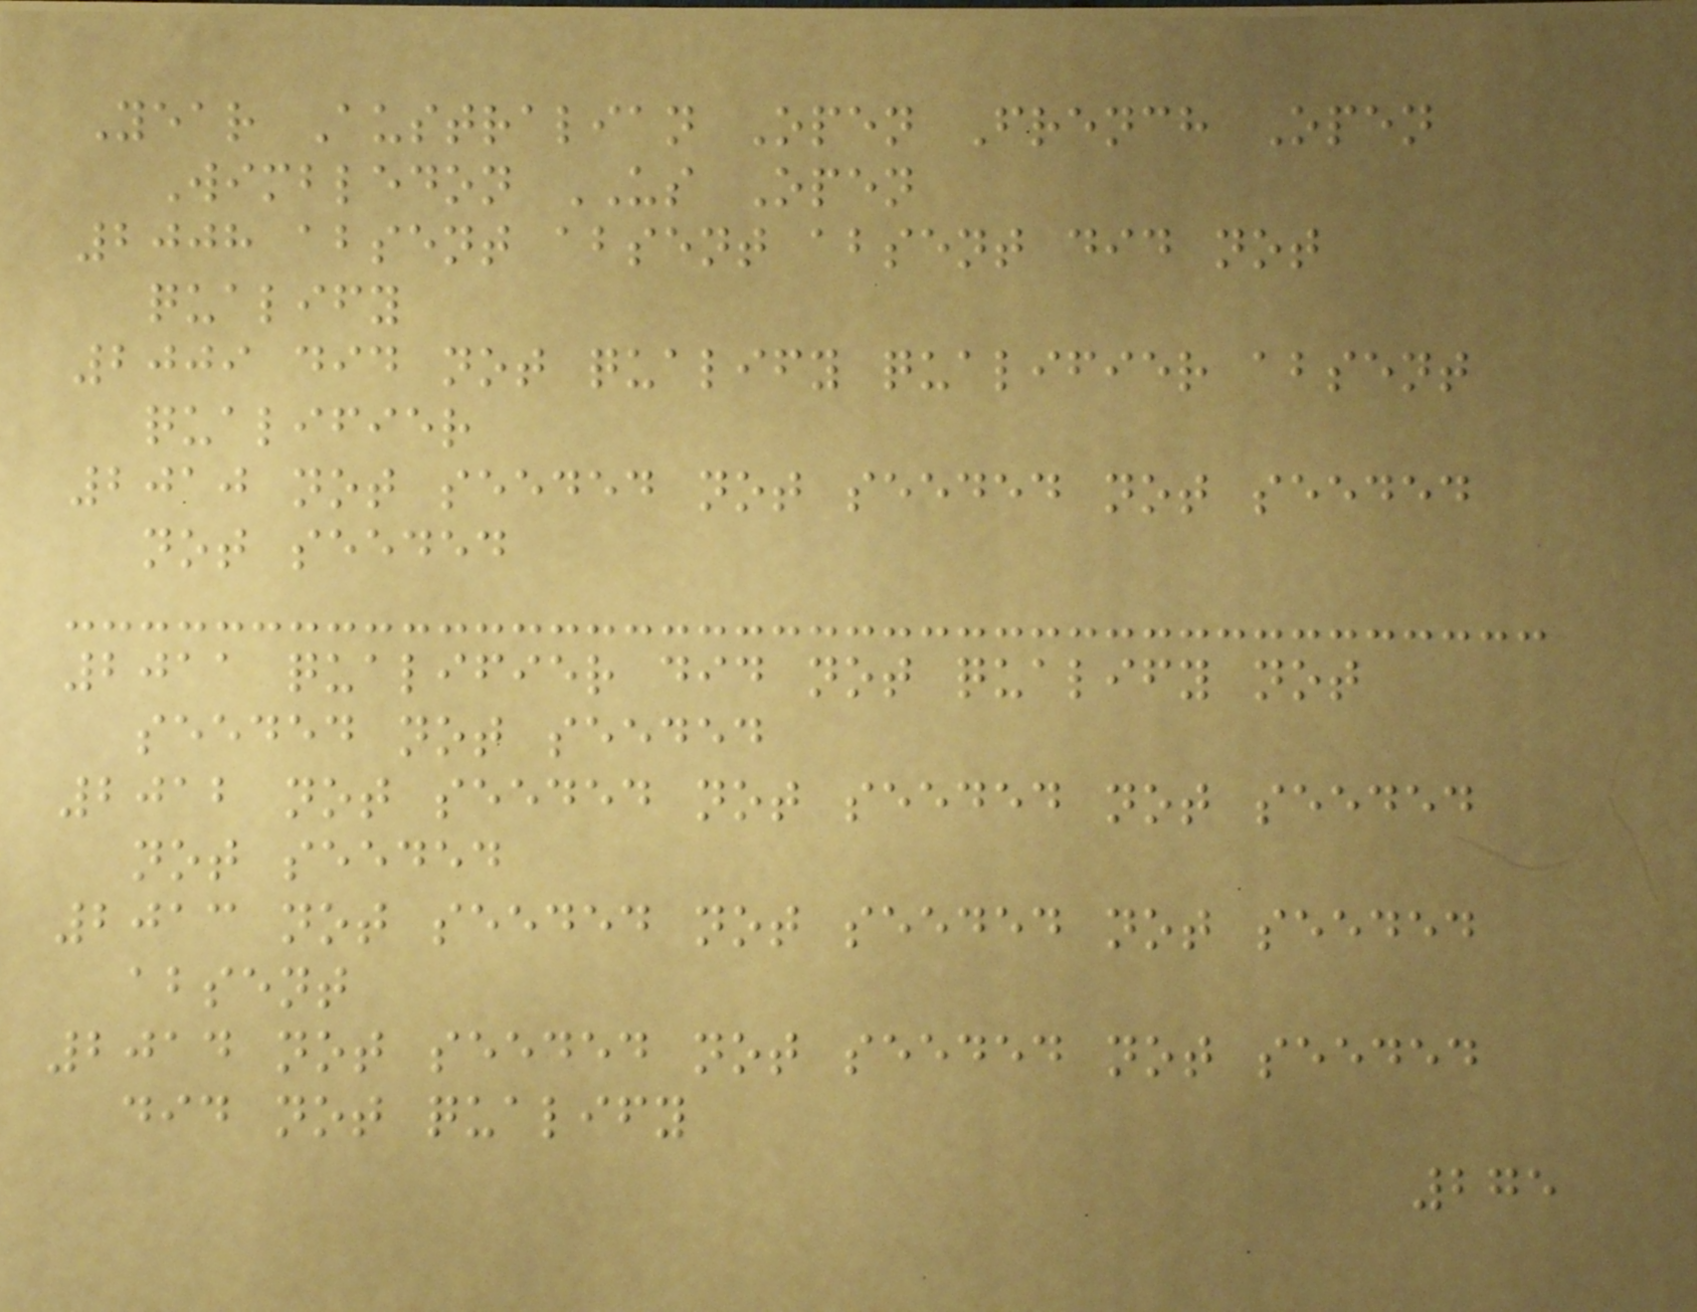Year Australian Open French Open
Wimbledon US Open
2008 absent absent absent did not
qualify
2009 did not qualify qualifier absent
qualifier
2010 not seeded not seeded not seeded
not seeded
2011 qualifier did not qualify not
seeded not seeded
2012 not seeded not seeded not seeded
not seeded
2013 not seeded not seeded not seeded
absent
2014 not seeded not seeded not seeded
did not qualify
275
